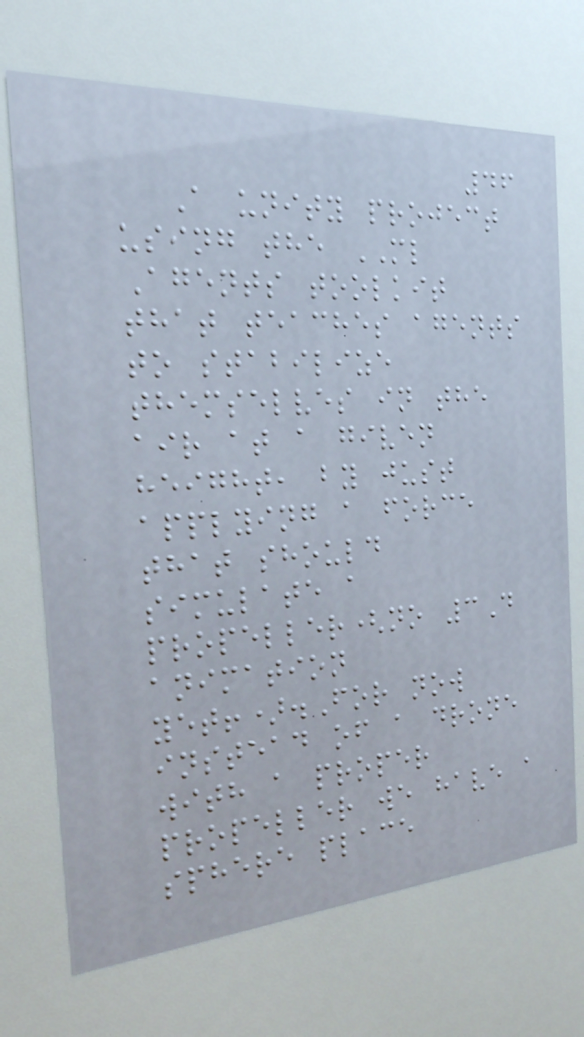46
A unity project
using the ML
Agents toolkit
that teaches agents
to stabilize
themselves in the
air at a given
height, by just
applying a force
that should
simulate a
propeller(no 3D
animation
yet!).For now
instead of a drone
with a proper
propeller we have a
sphere place
